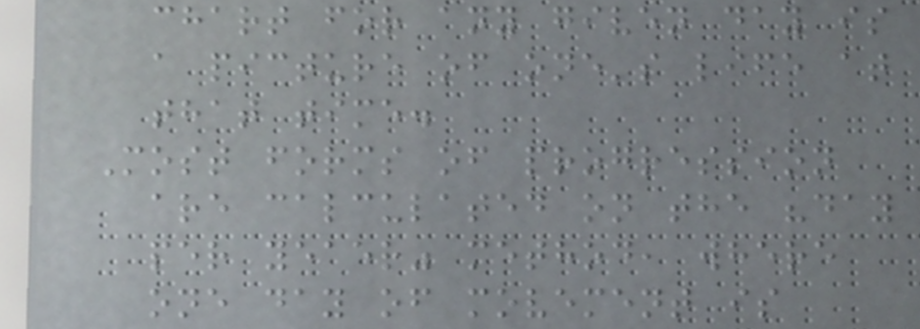chart for any given day is
a picture of one's life at
that time.
Most forms of progression
are calculated on the "day
per yeaer" method, where
one day of movement is
